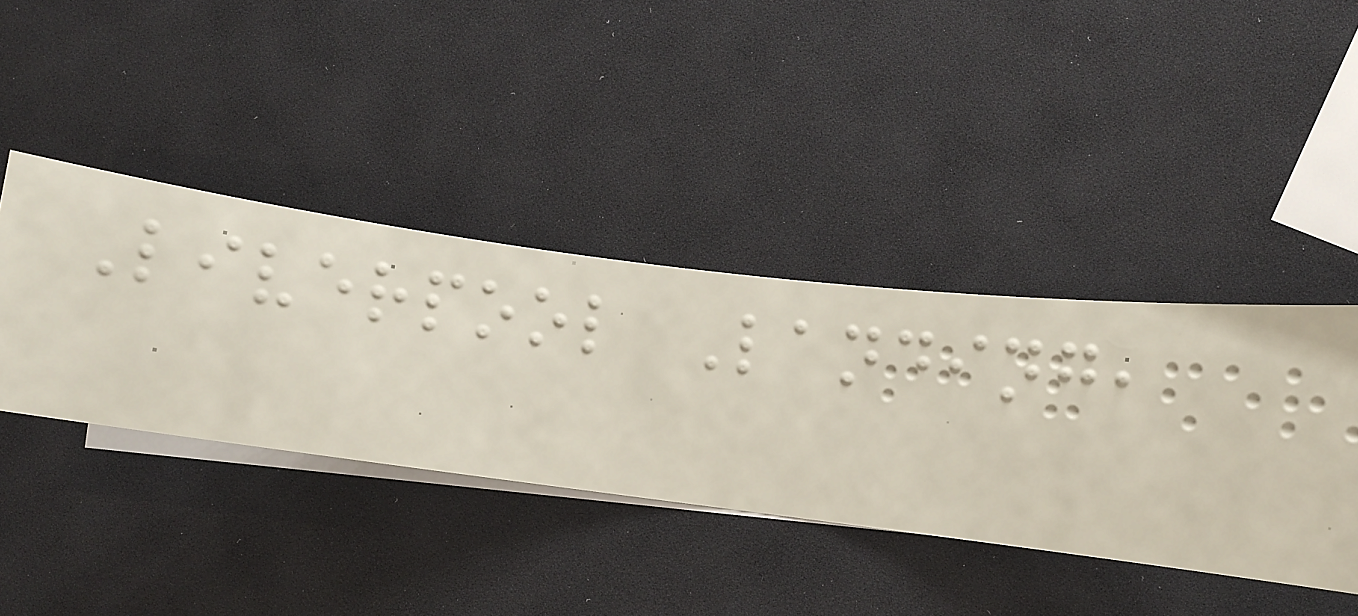Liverpool Landing,
